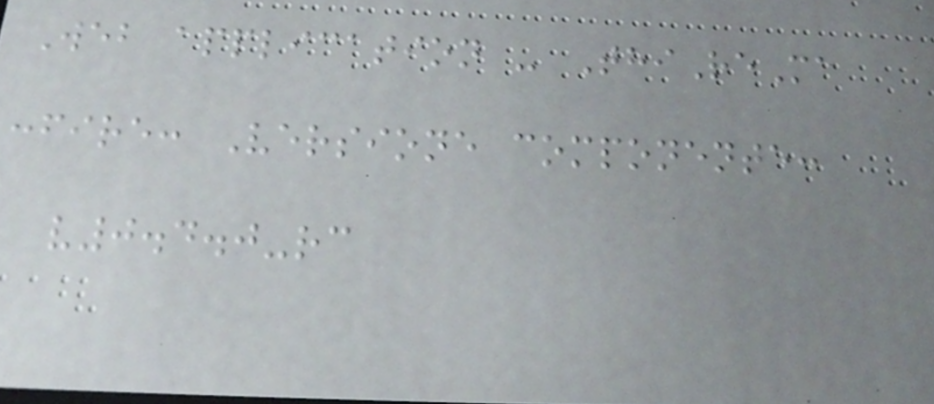Web application - ThiReMa
:fire: Versione componente:
v0.4.0-rc
